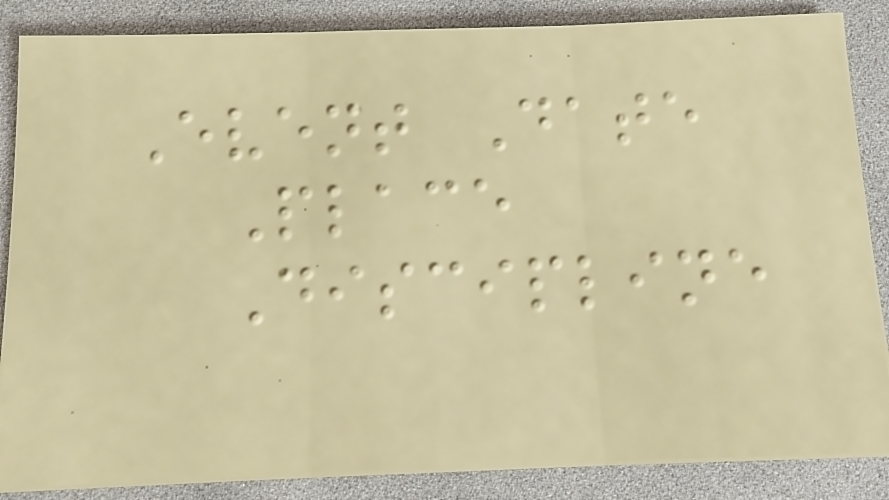Event Date
Place
Discipline
